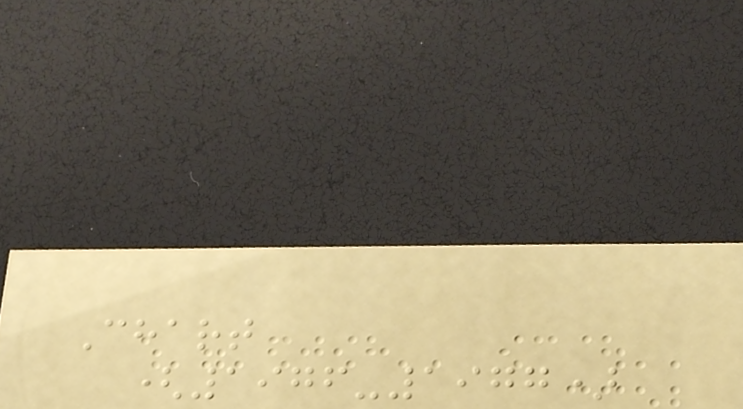Chart
(1976-1977)
